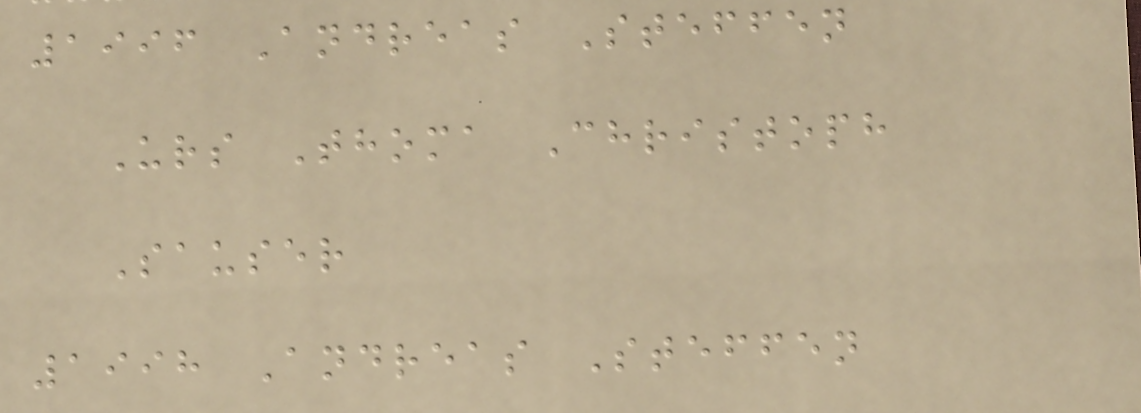1996 Andreas Steffen
Urs Thoma Christoph
Sauser
1998 Andreas Steffen
